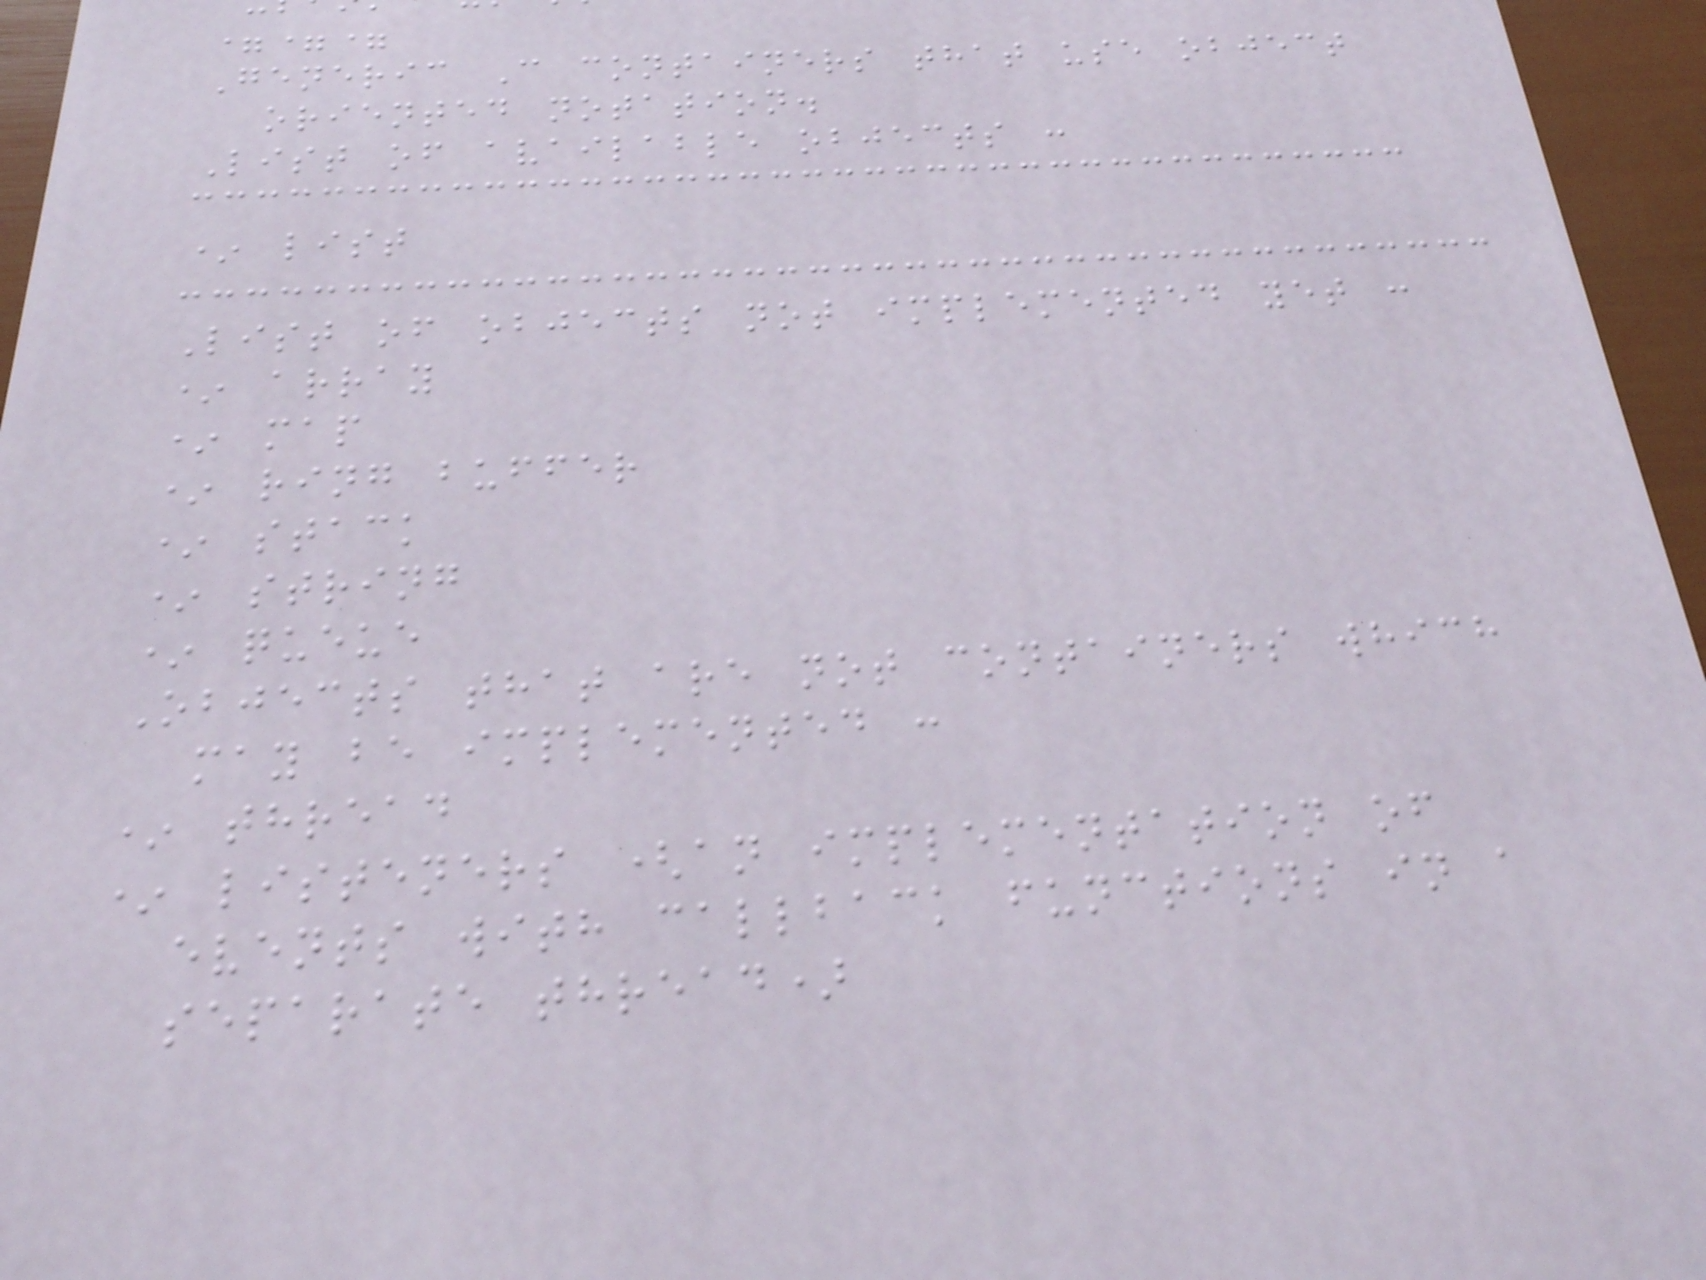===
Generic C containers that use object
oriented notation.
List of available objects :
* list
List of objects not implemented yet :
* array
* map
* ring buffer
* stack
* string
* queue
Objects that are not containers which
may be implemented :
* thread
* listeners (an implementation of
events with callback functions in a
separate thread)
